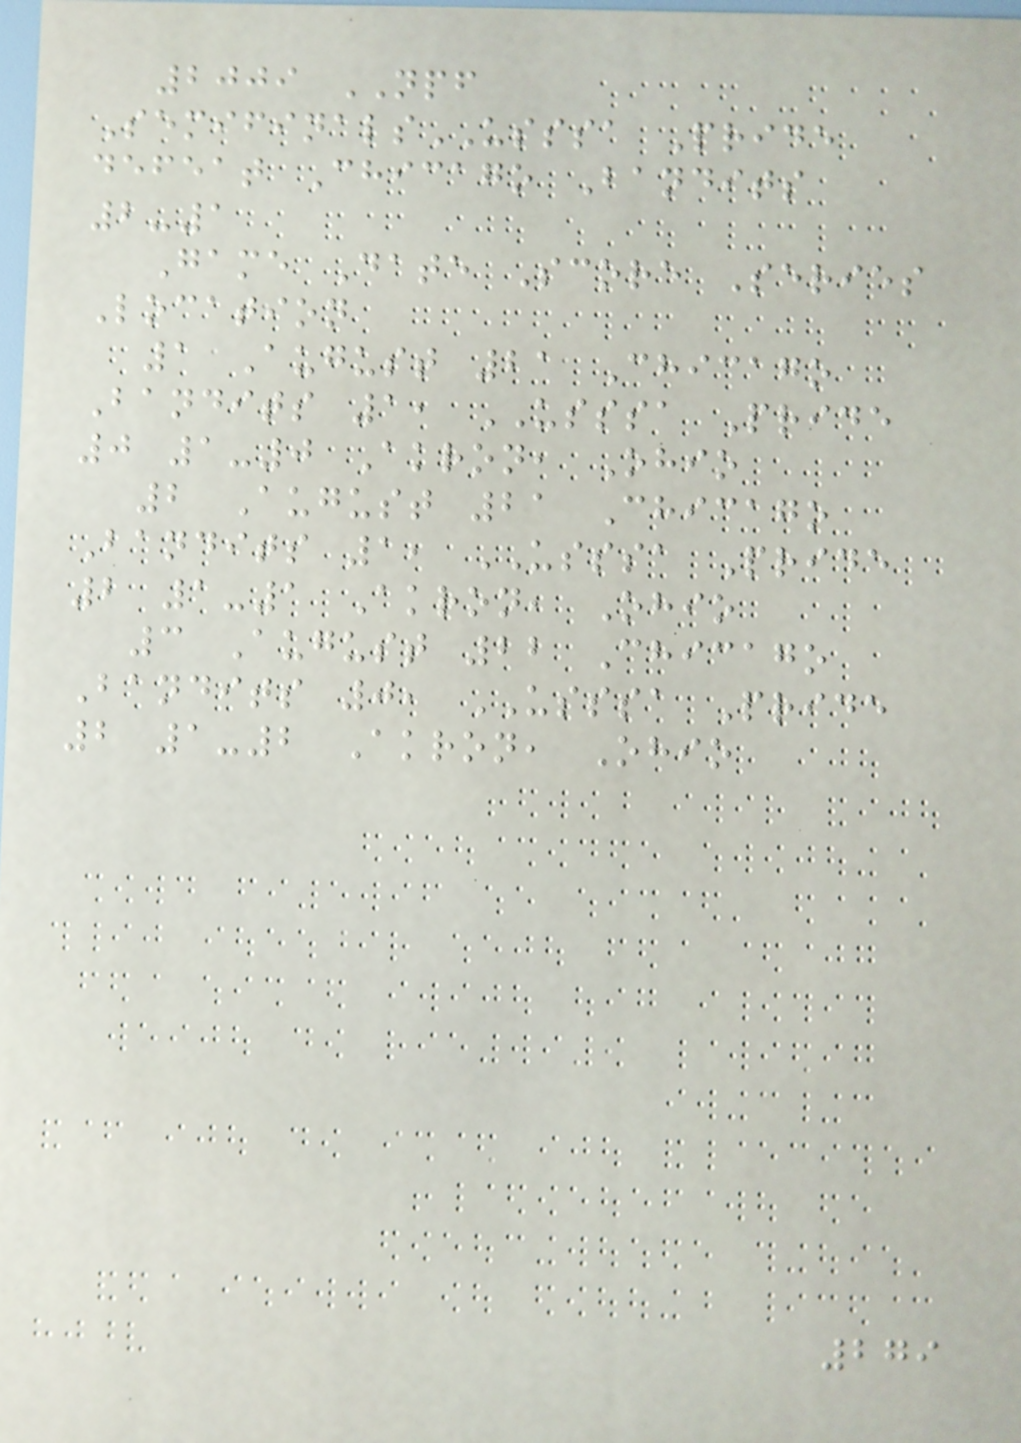2009 NPF
SemifinalsUSSSA Pride
defeat Chicago Bandits
2-1
Game Date Score Series
Location
1 August 21 Chicago
Bandits 1, USSSA Pride
0 1-0 Akron, Ohio
2 August 21 Chicago
Bandits 1, USSSA Pride
2 1-1 Akron, Ohio
3 August 22 Chicago
Bandits 0, USSSA Pride
2 1-2 Akron, Ohio
279
